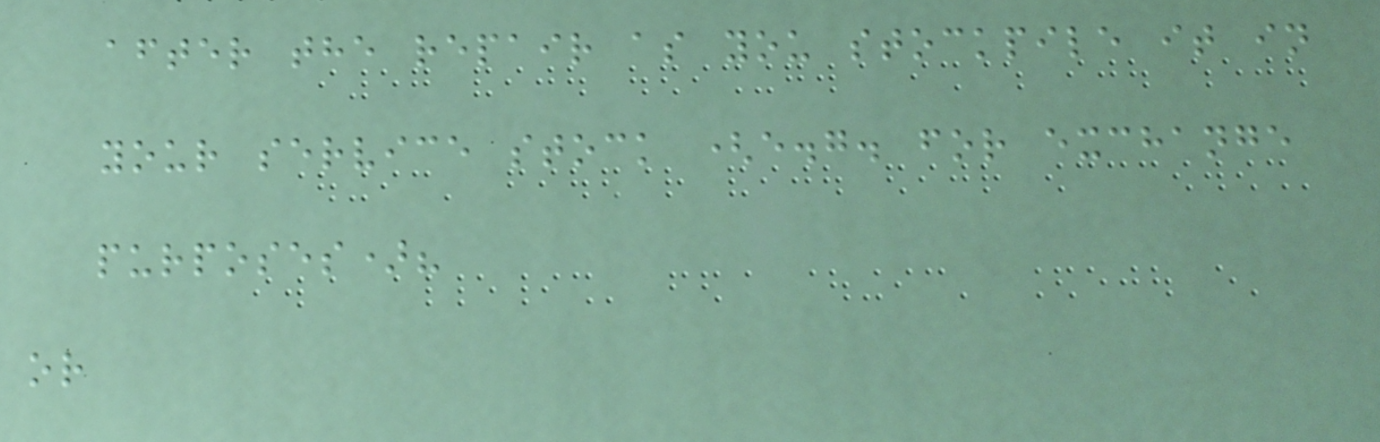after the repair as you stockpile it in
your service stock (e.g. for exchange
purposes)?
or
